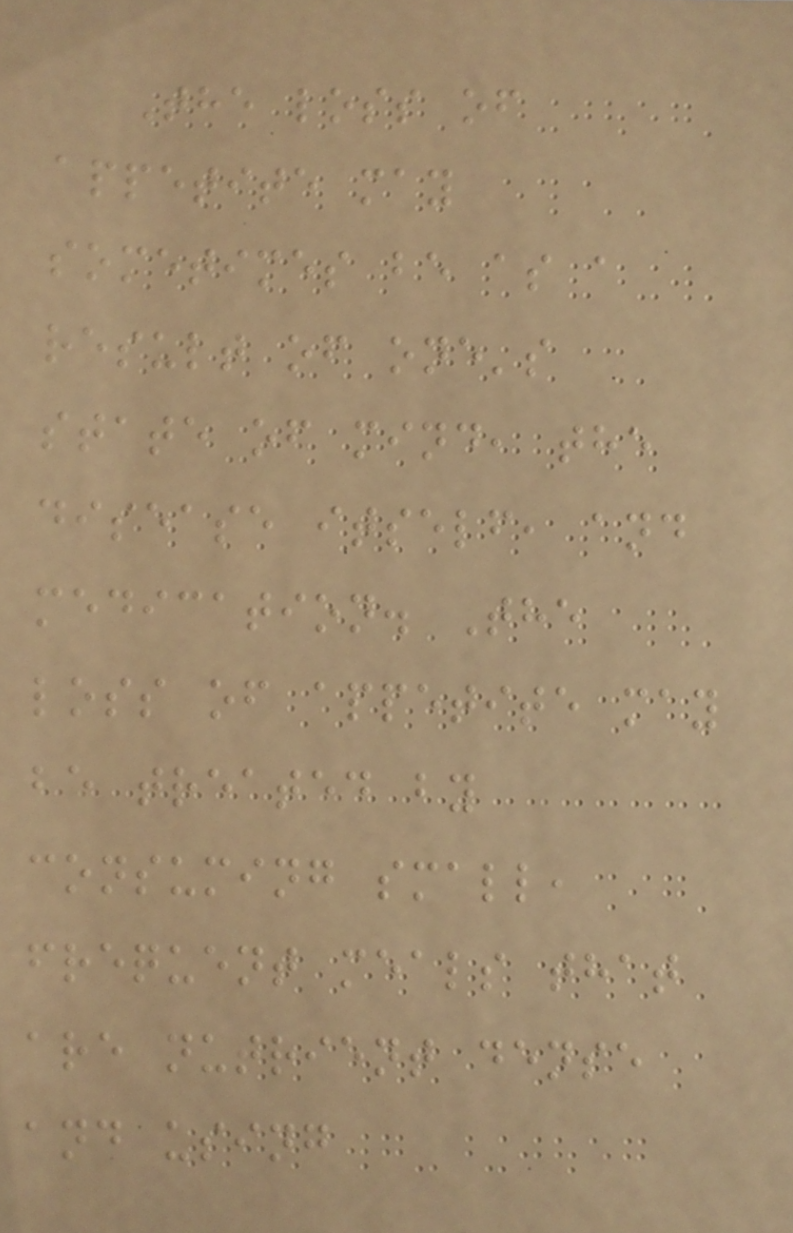The loss of
appetite may
sometimes be as a
result of one's
state of mind, the
disease itself, and
medication. The
loss of appetite may
be treated by
consuming small,
frequent meals that
are nutrient dense
and using
